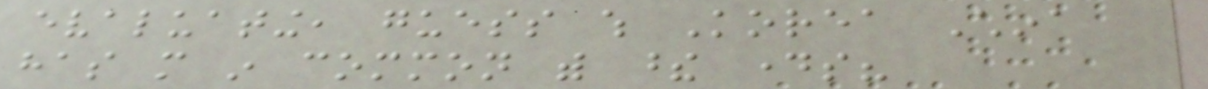evaluating, guess which Korea China
has more in common with these days?
